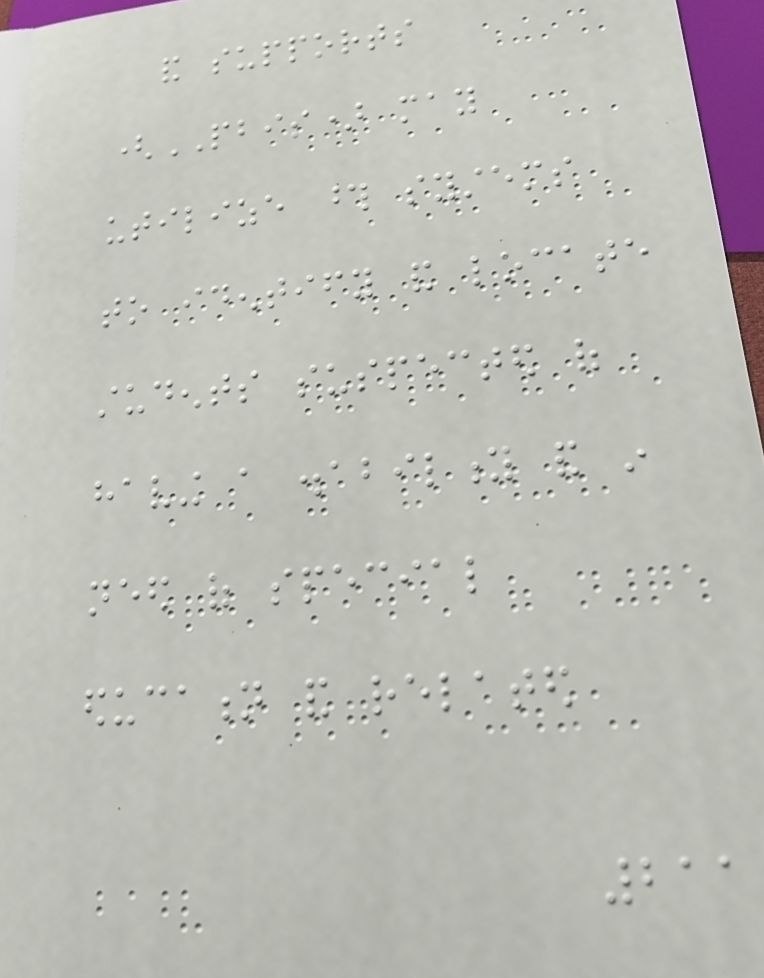and supports
(PBIS) may
utilize those systems
to identify and locate
students suspected of
having a disability and in
need of special
education and related
211
